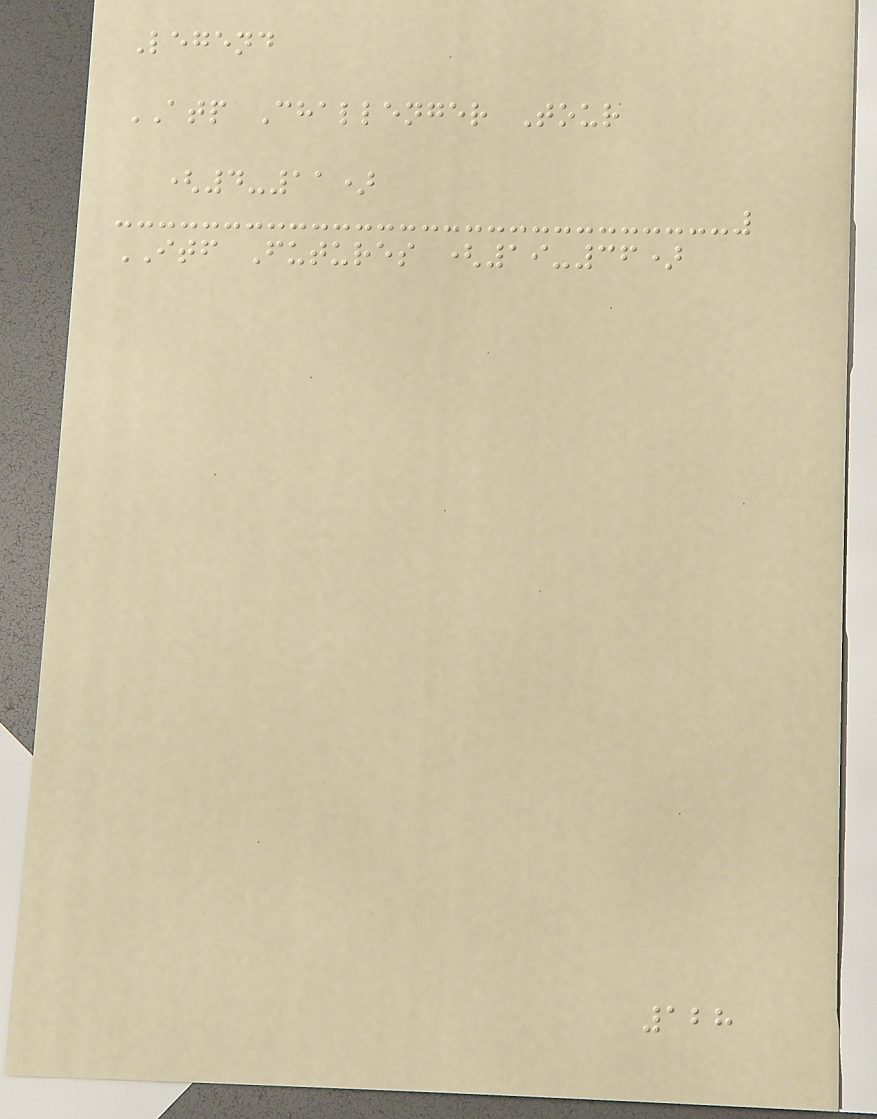Legend
ATP Challenger Tour
(4-11)
ITF Futures (19-36)
128
